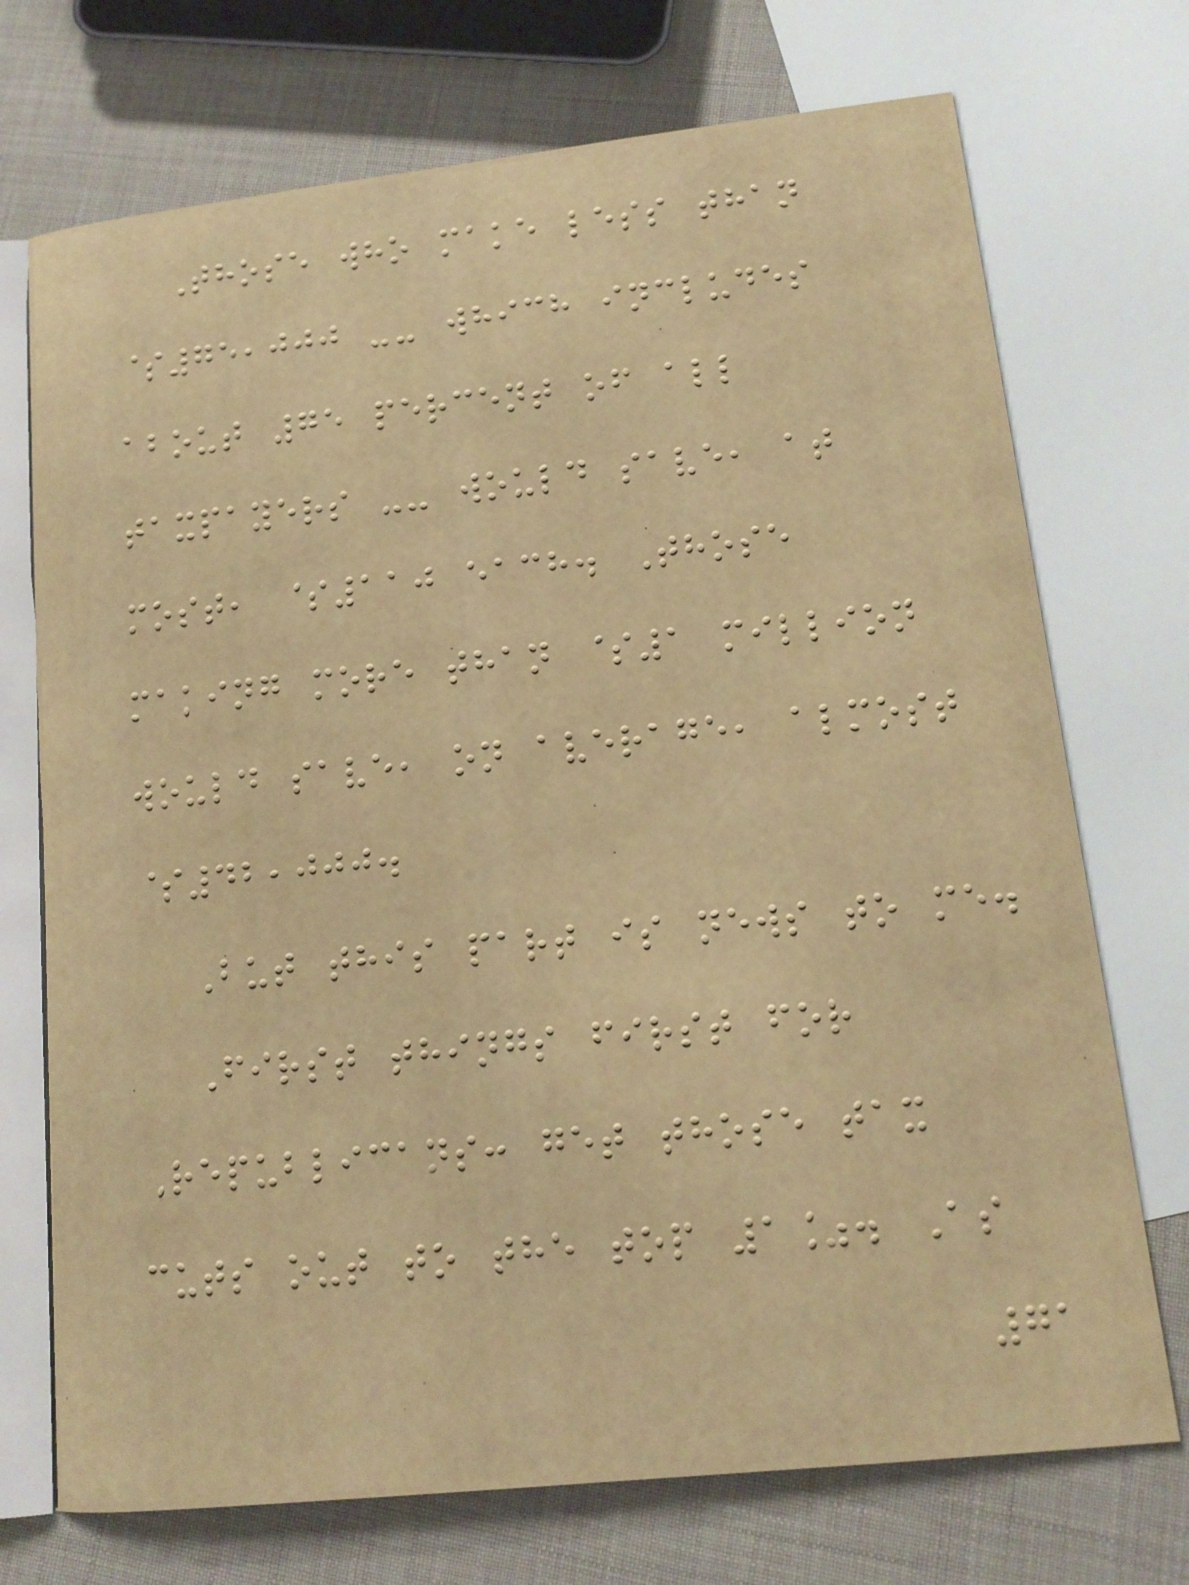Those who make less than
$75,000 -- which includes
about 75 percent of all
taxpayers -- would save, at
most, $110 each. Those
making more than $1 million
would save, on average, almost
$42,000.
But this part is news to me.
First things first for
Republicans: get those tax
cuts out to the top 1%. As
71
